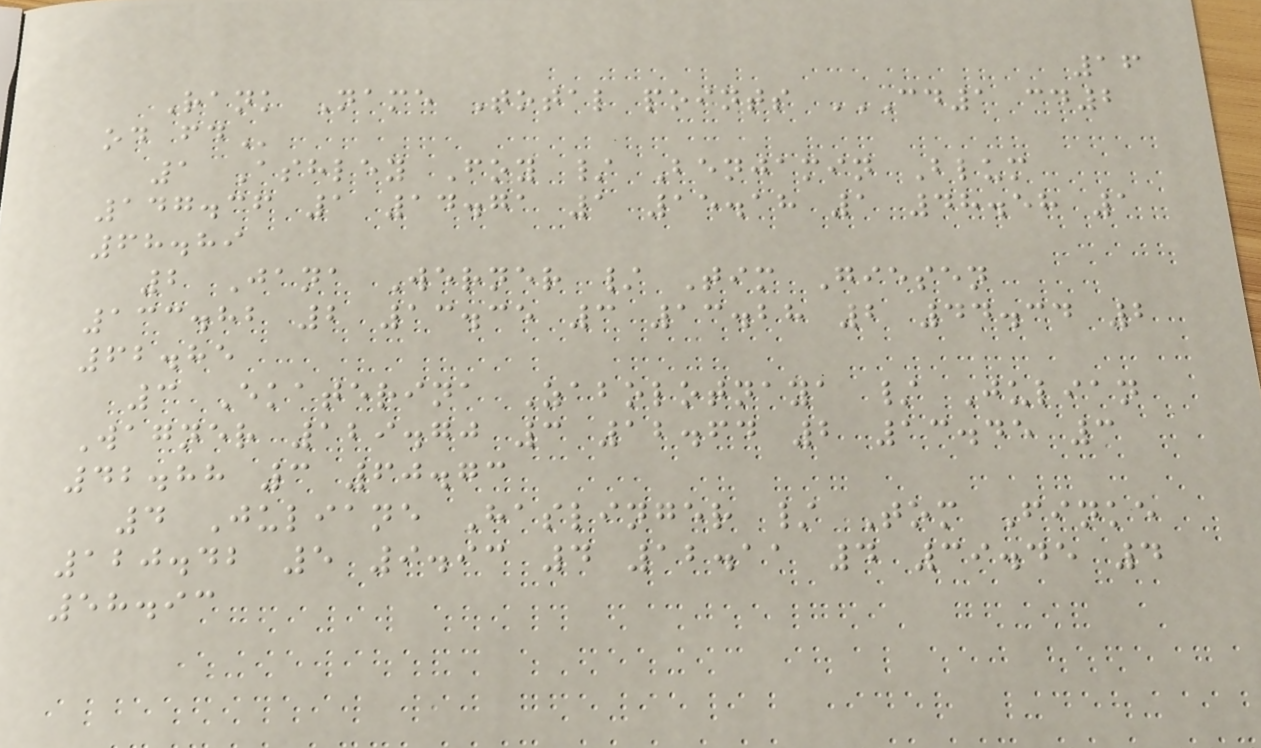16
Rank Name Total points CD1 CD2
OD FD
1 Ashley Foy / Benjamin Blum
147.36 1 14.71 1 15.18 1 48.58 1
68.89
2 Jana Werner / Tim Giesen
133.82 2 13.35 3 13.28 2 44.34 2
62.85
3 Ekaterina Zabolotnaya / Julian
Wagner 129.70 3 12.64 2 13.45 3
42.88 3 60.73
4 Juliane Haslinger / Tom Finke
120.42 5 9.93 4 12.11 4 39.45 4
58.93
